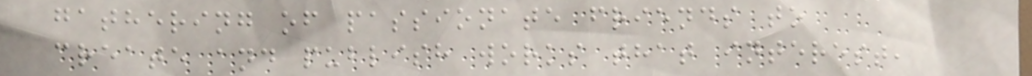gathering of passionate friends to
create and publish works that interest,
